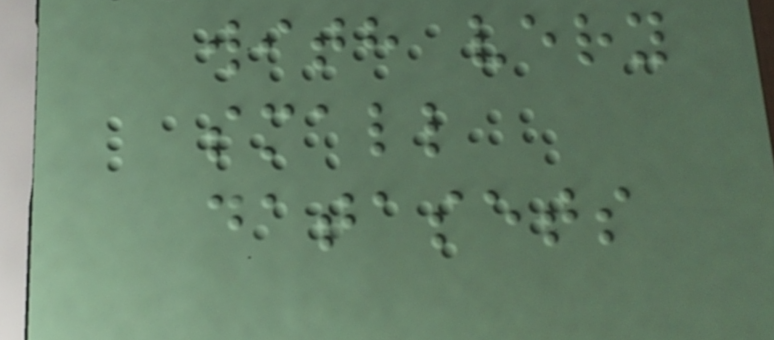with very
small
datasets
